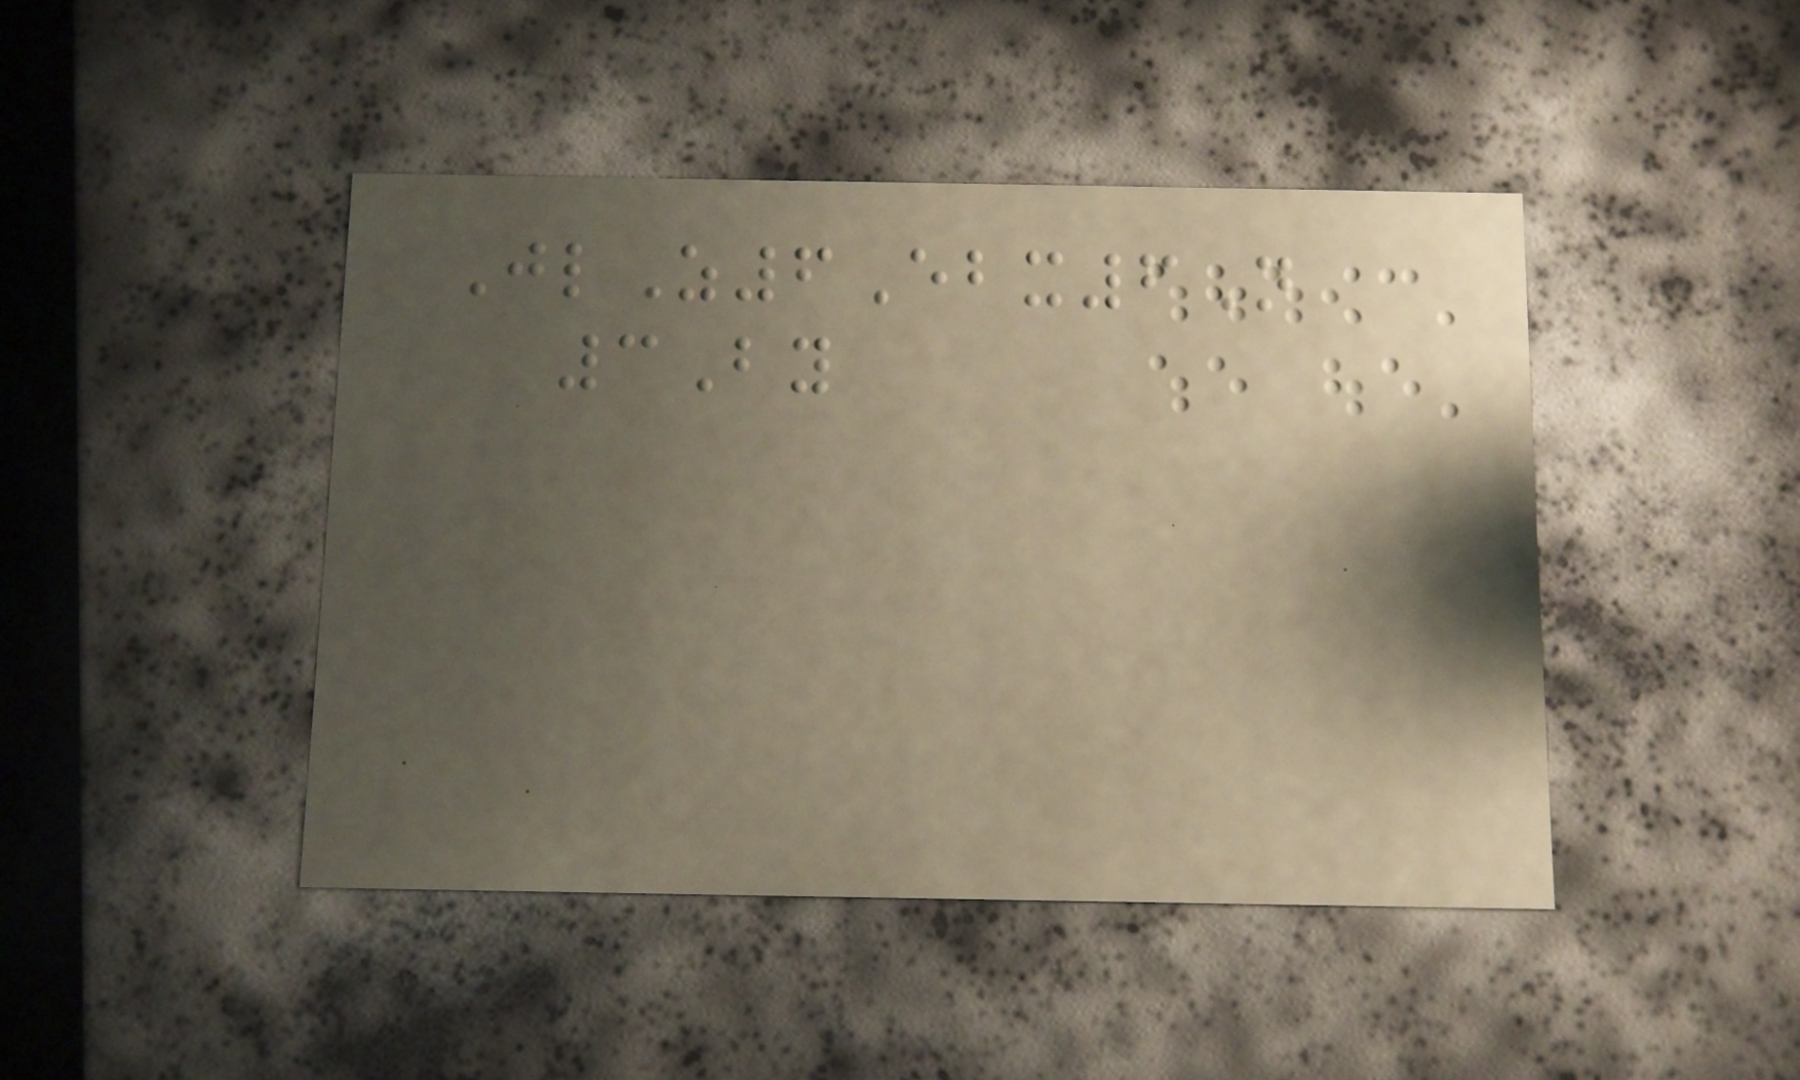JlZ6Ebx6N
3By
